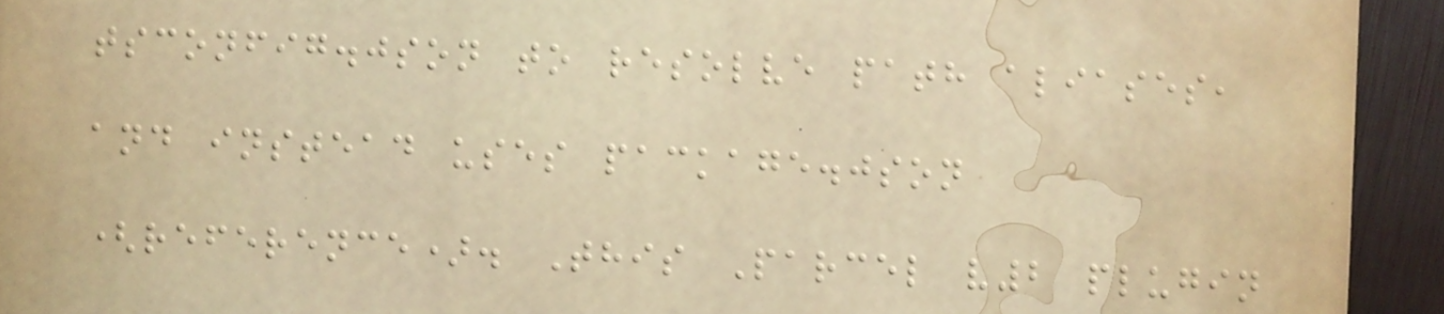tsconfig.json to resolve path aliases,
and instead uses package.json
(reference). This Parcel v2 plugin
